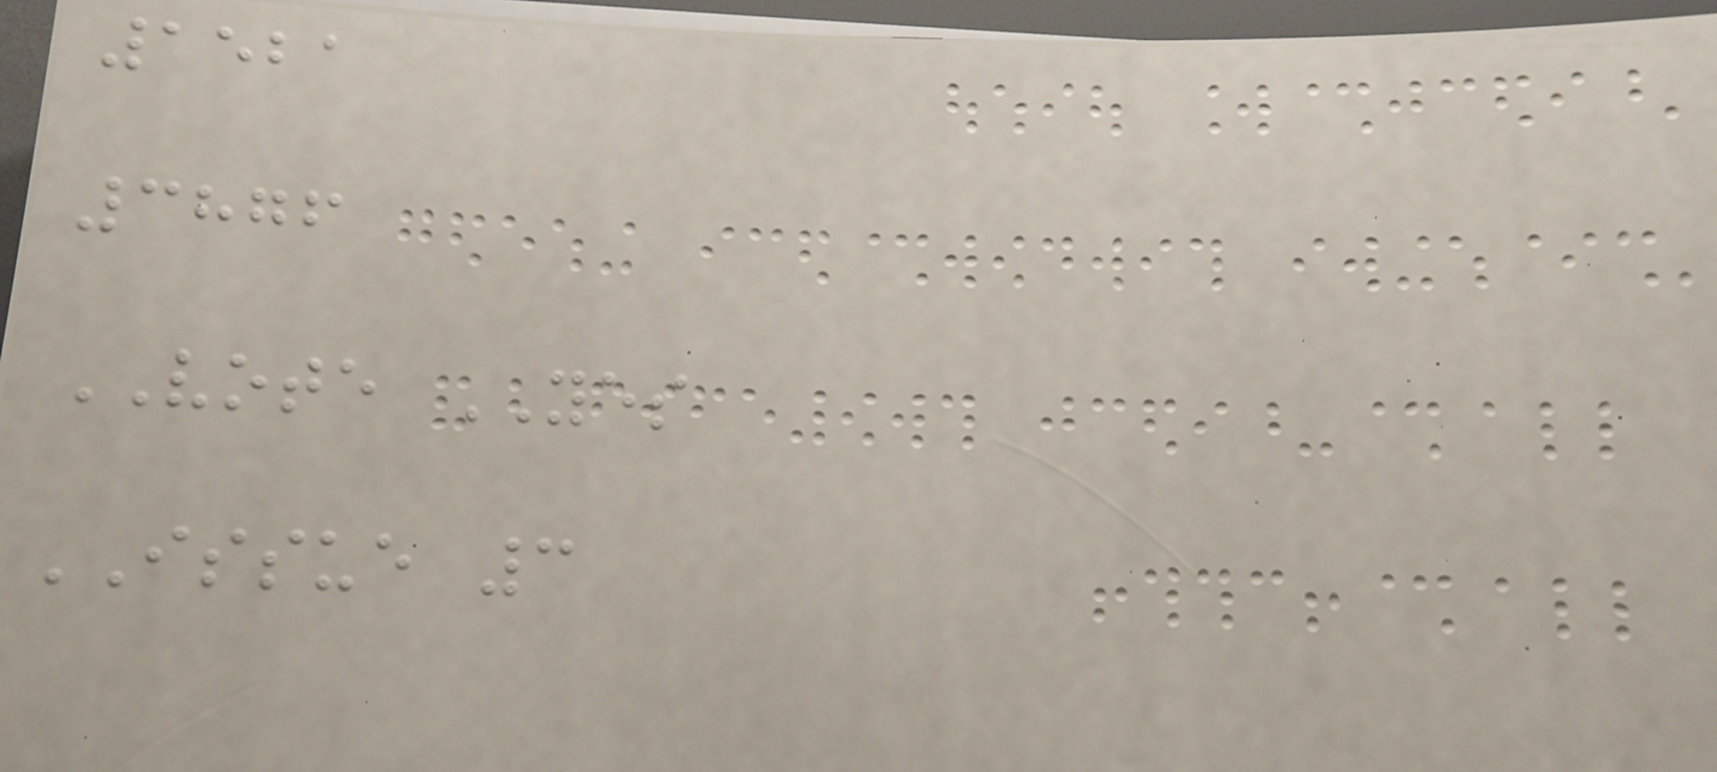1521
3876
VOTE YES
ISSUE 3
